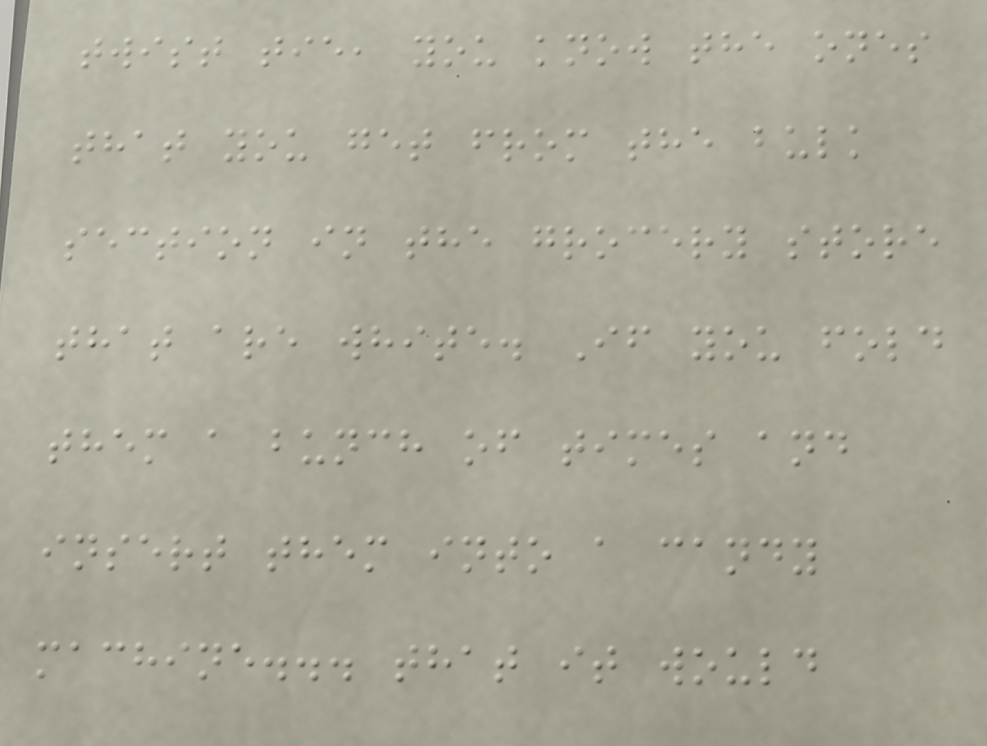twist tie, you know the ones
that you get from the bulk
section in the grocery store
that are white. If you fold
them a bunch of times and
insert them into a candy
machine... that it would
